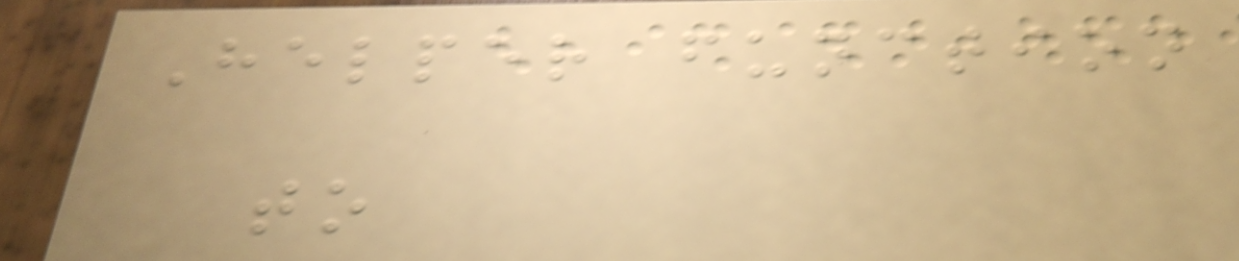Helper function
to
